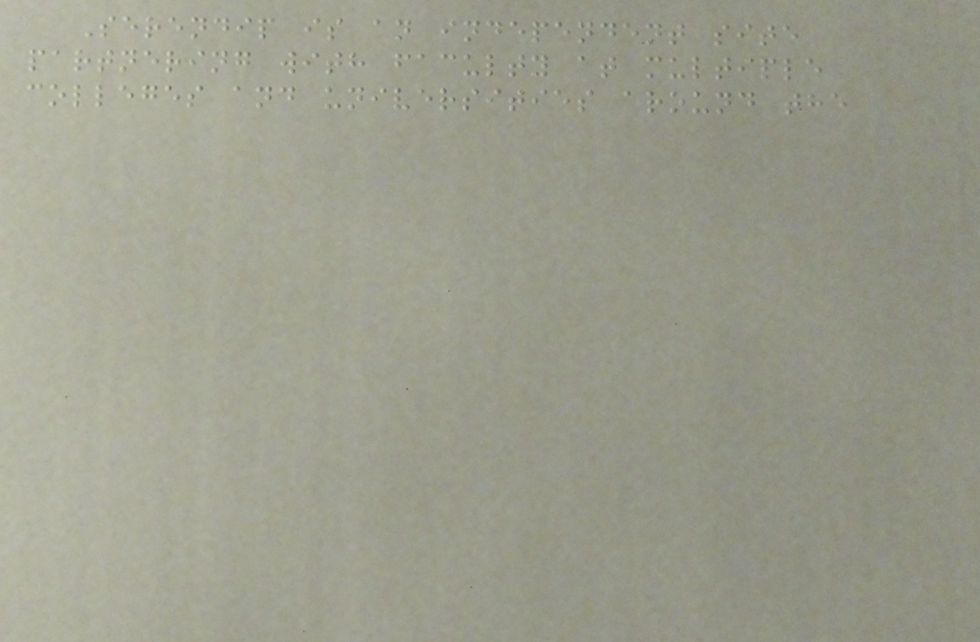Serendip is an independent site
partnering with faculty at multiple
colleges and universities around the
